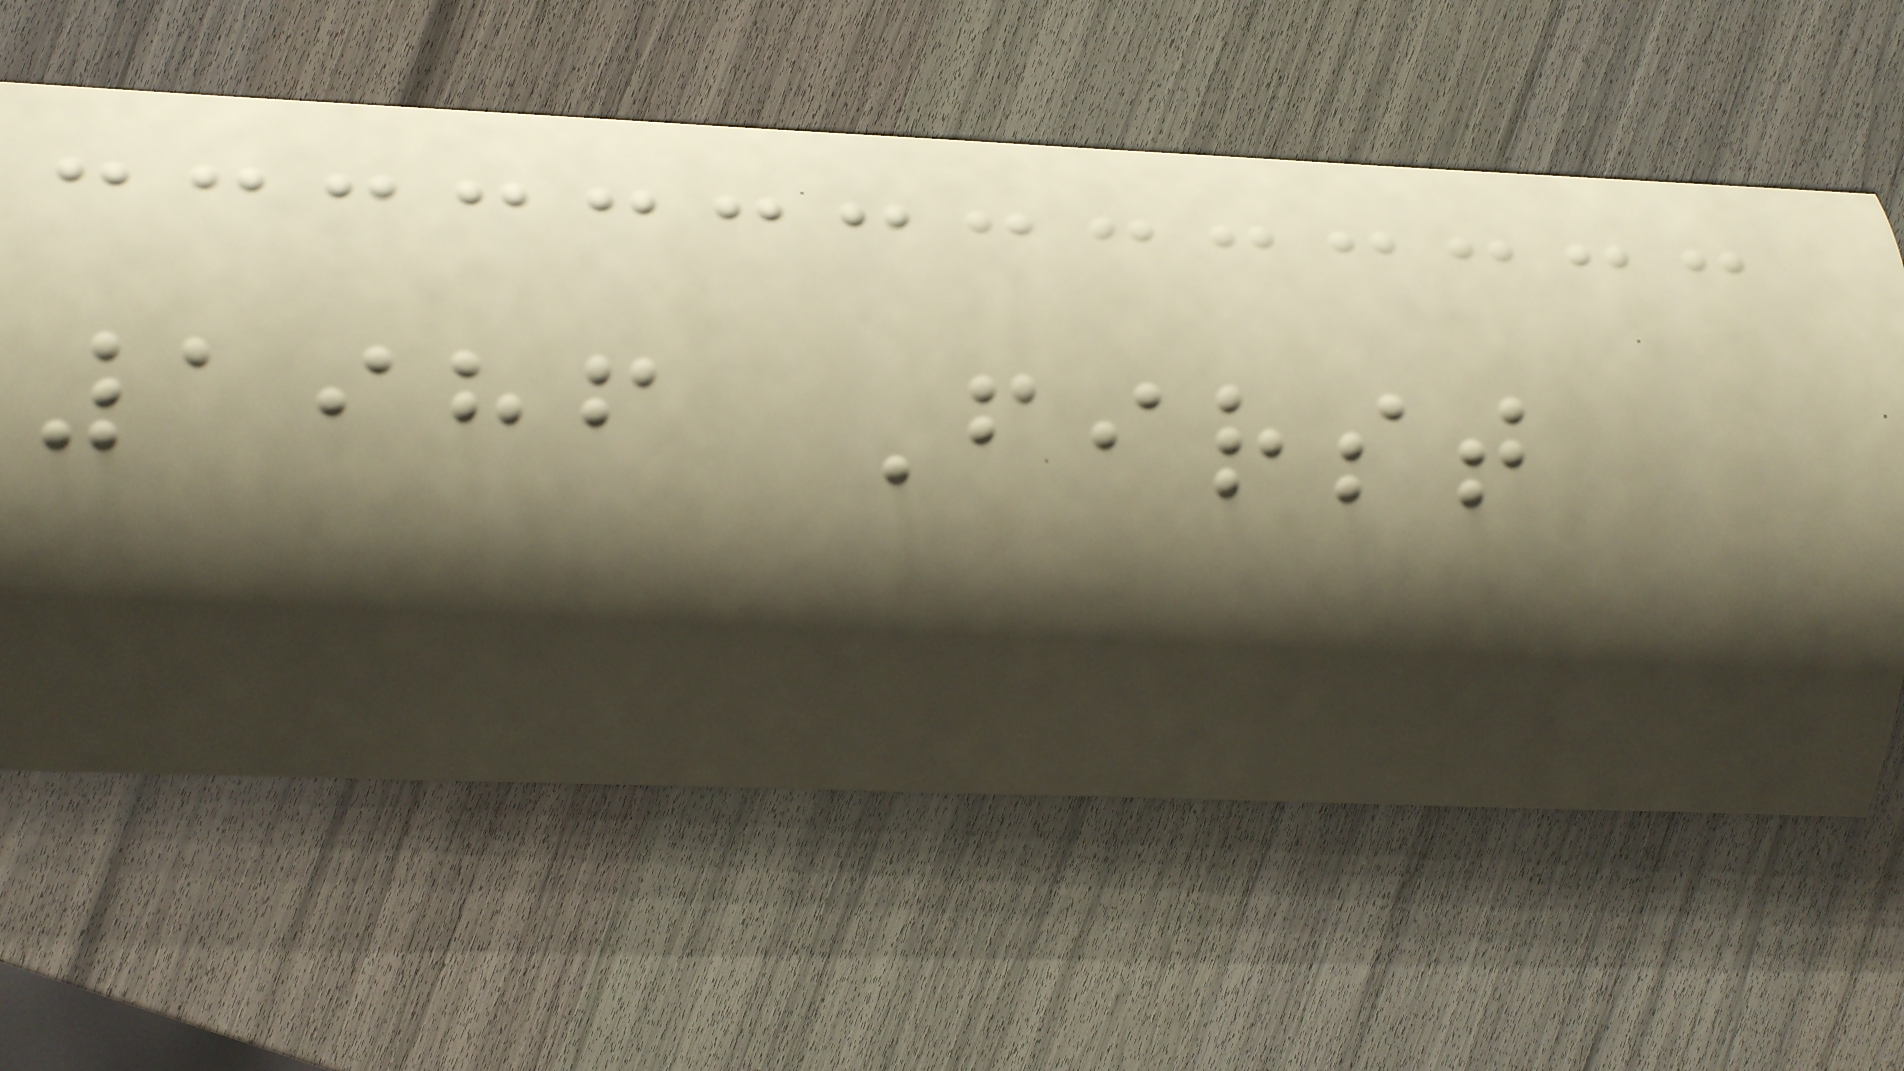1986 First
